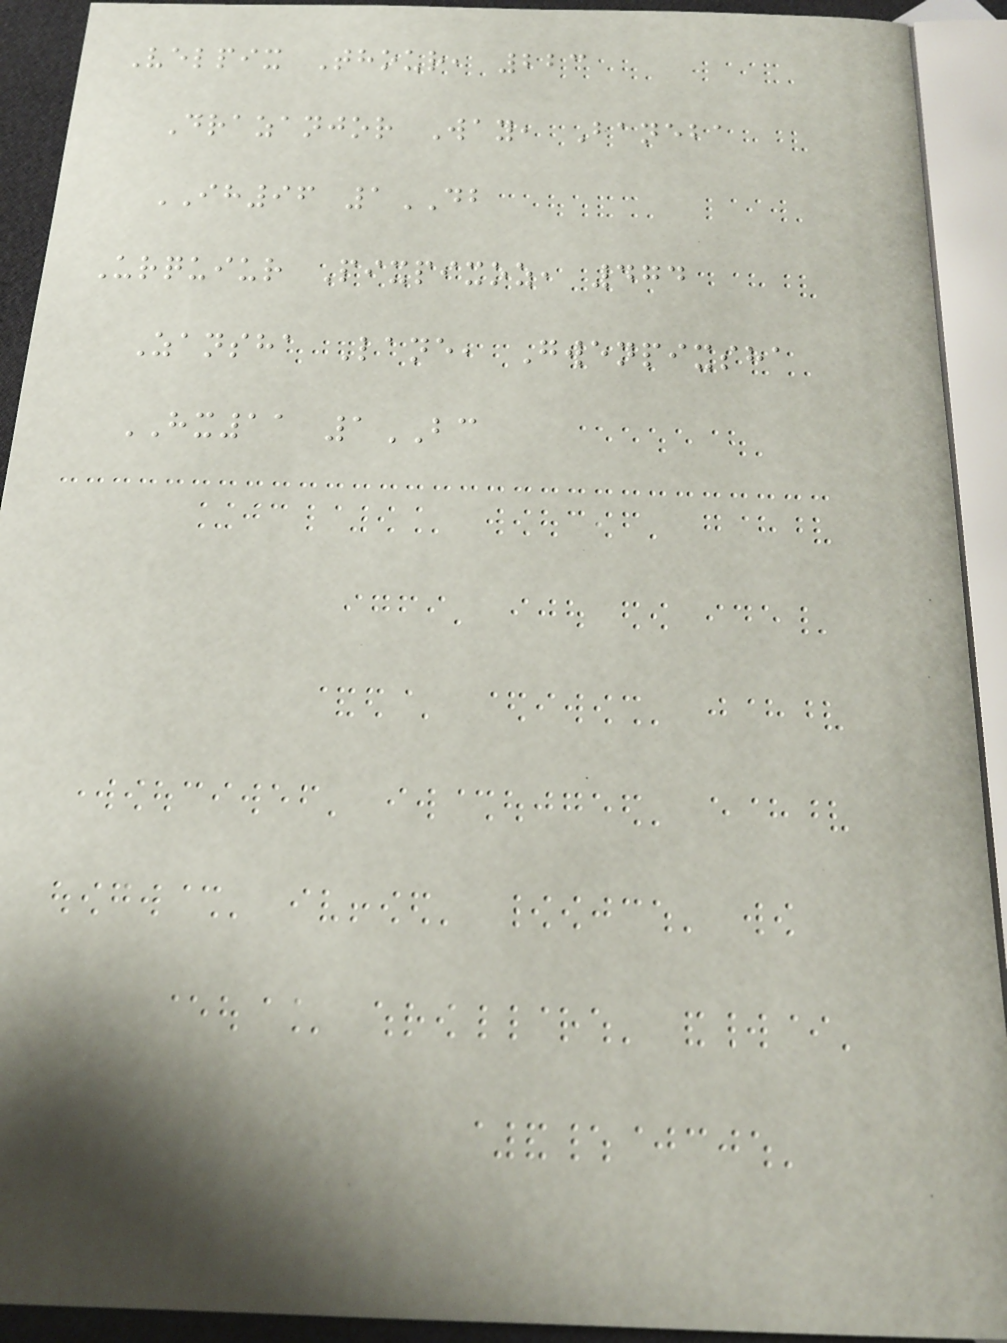Velpix Thour, 223
Drazanjor Way, Baneba
IH96 1DB
Urquiur Pixpixoz, 474
Zansha Lane, Gwenpixsha
HX11 1BC
